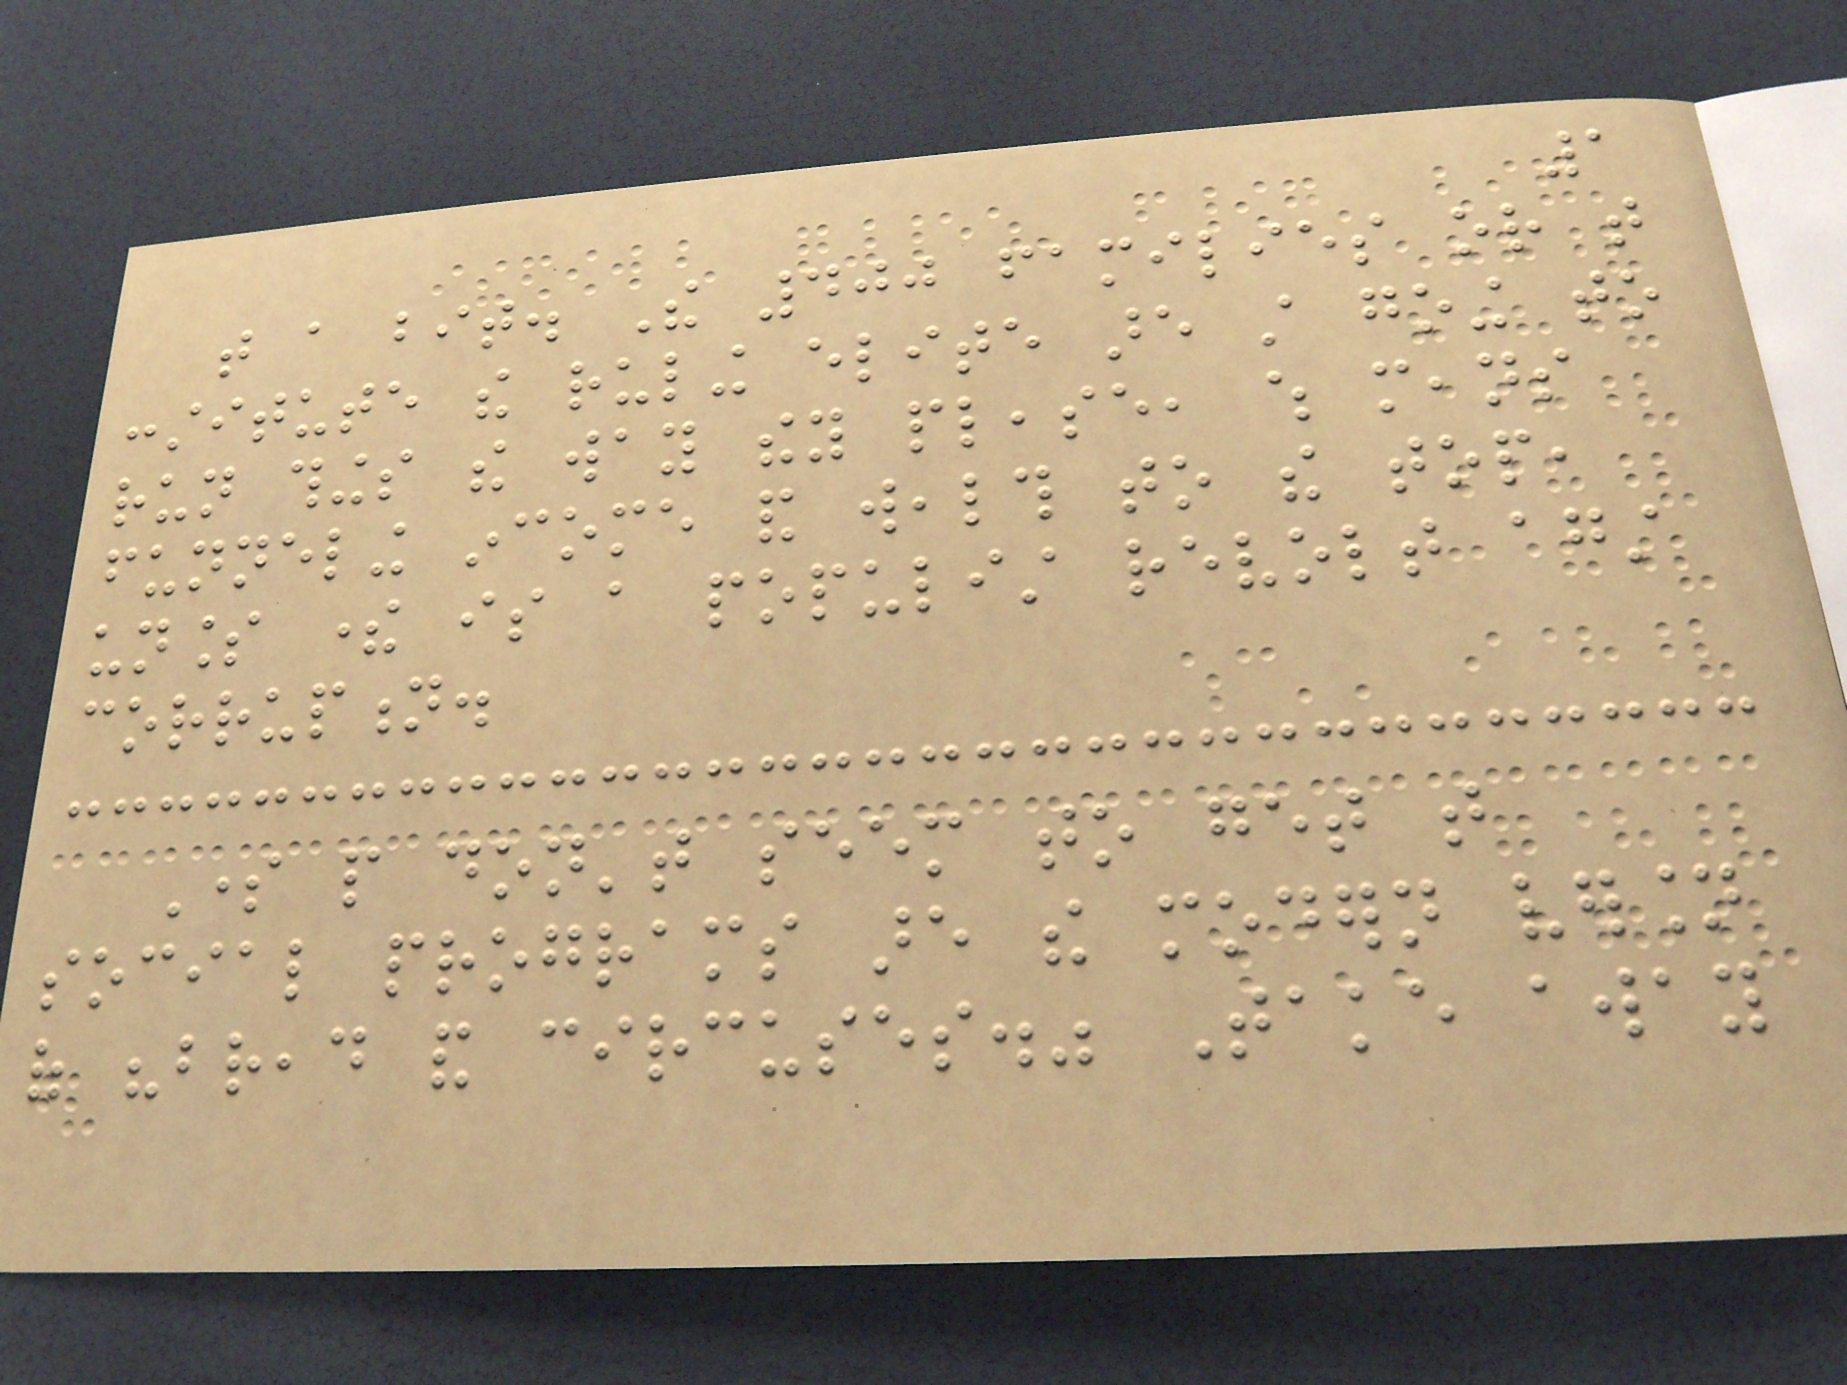1
that a bit. The 400 families or that
constitute the ruling elite are still going to
run things the way they please, which means
funneling income and wealth to the top,
unless there is a populist revolt against
corruption.
Some people don't seem to get that
social programs are the modern version
of "bread and circuses." Take away
